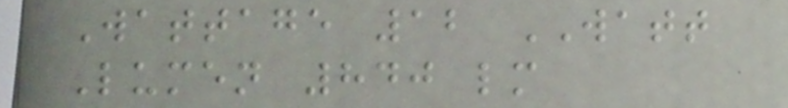Wattage 12 WATT
Lumen 840 lm
